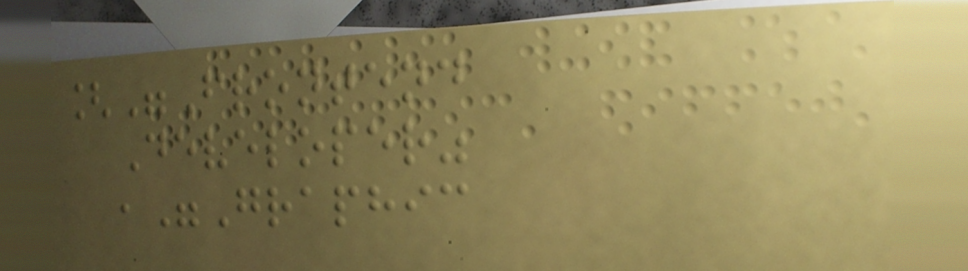["Frontend
Developer"
,"Graphic
